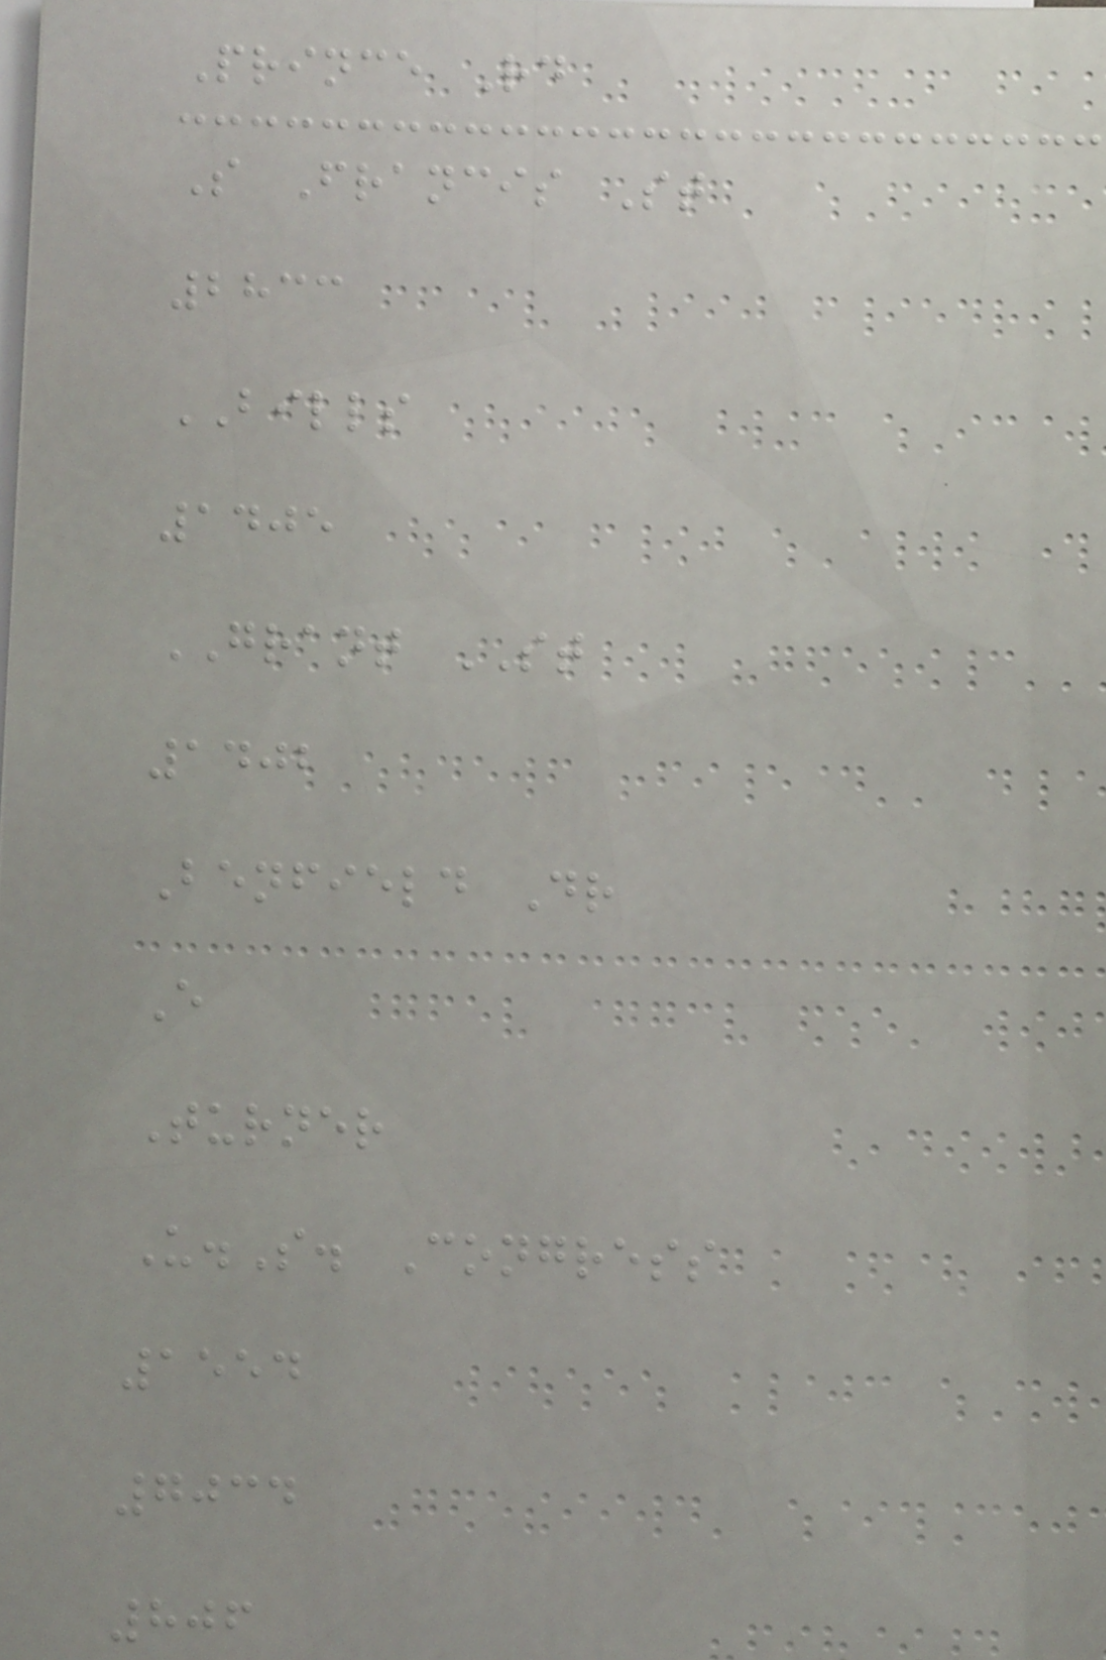Prince Rd
S Francis St
2833
BILLS
1405
GRANT ST
1402
Benfield Dr
E
Turner
U.S. Congress
1554
7034
806
